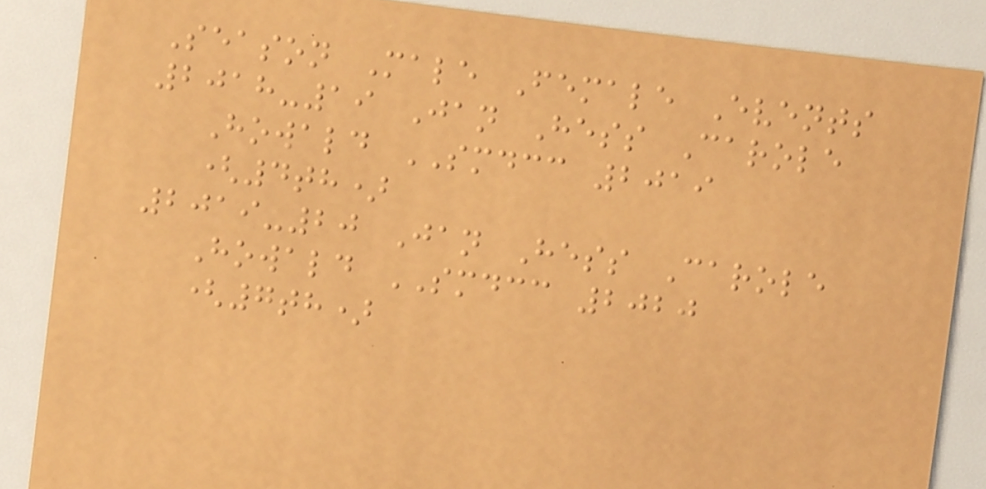Season Male Female Events
2018-19 Jan Hess Carole
Howald SMDCC 2019
(4th)
2019-20 Jan Hess Carole
Howald SMDCC 2020
(7th)
